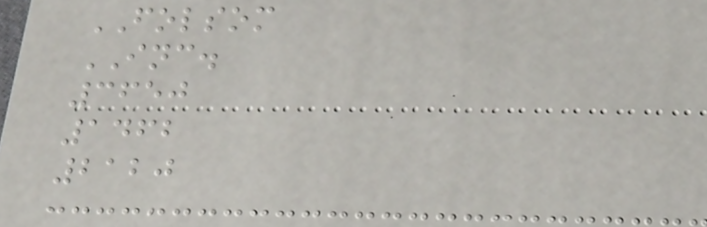FOLSOM
INC.
3650
1462
2120
